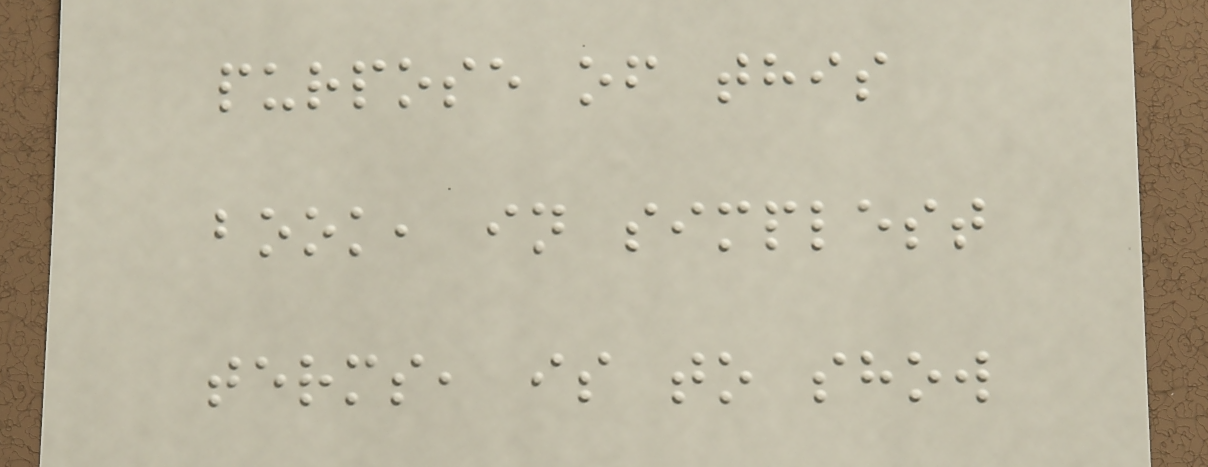purpose of this
book, in simplest
terms, is to show
